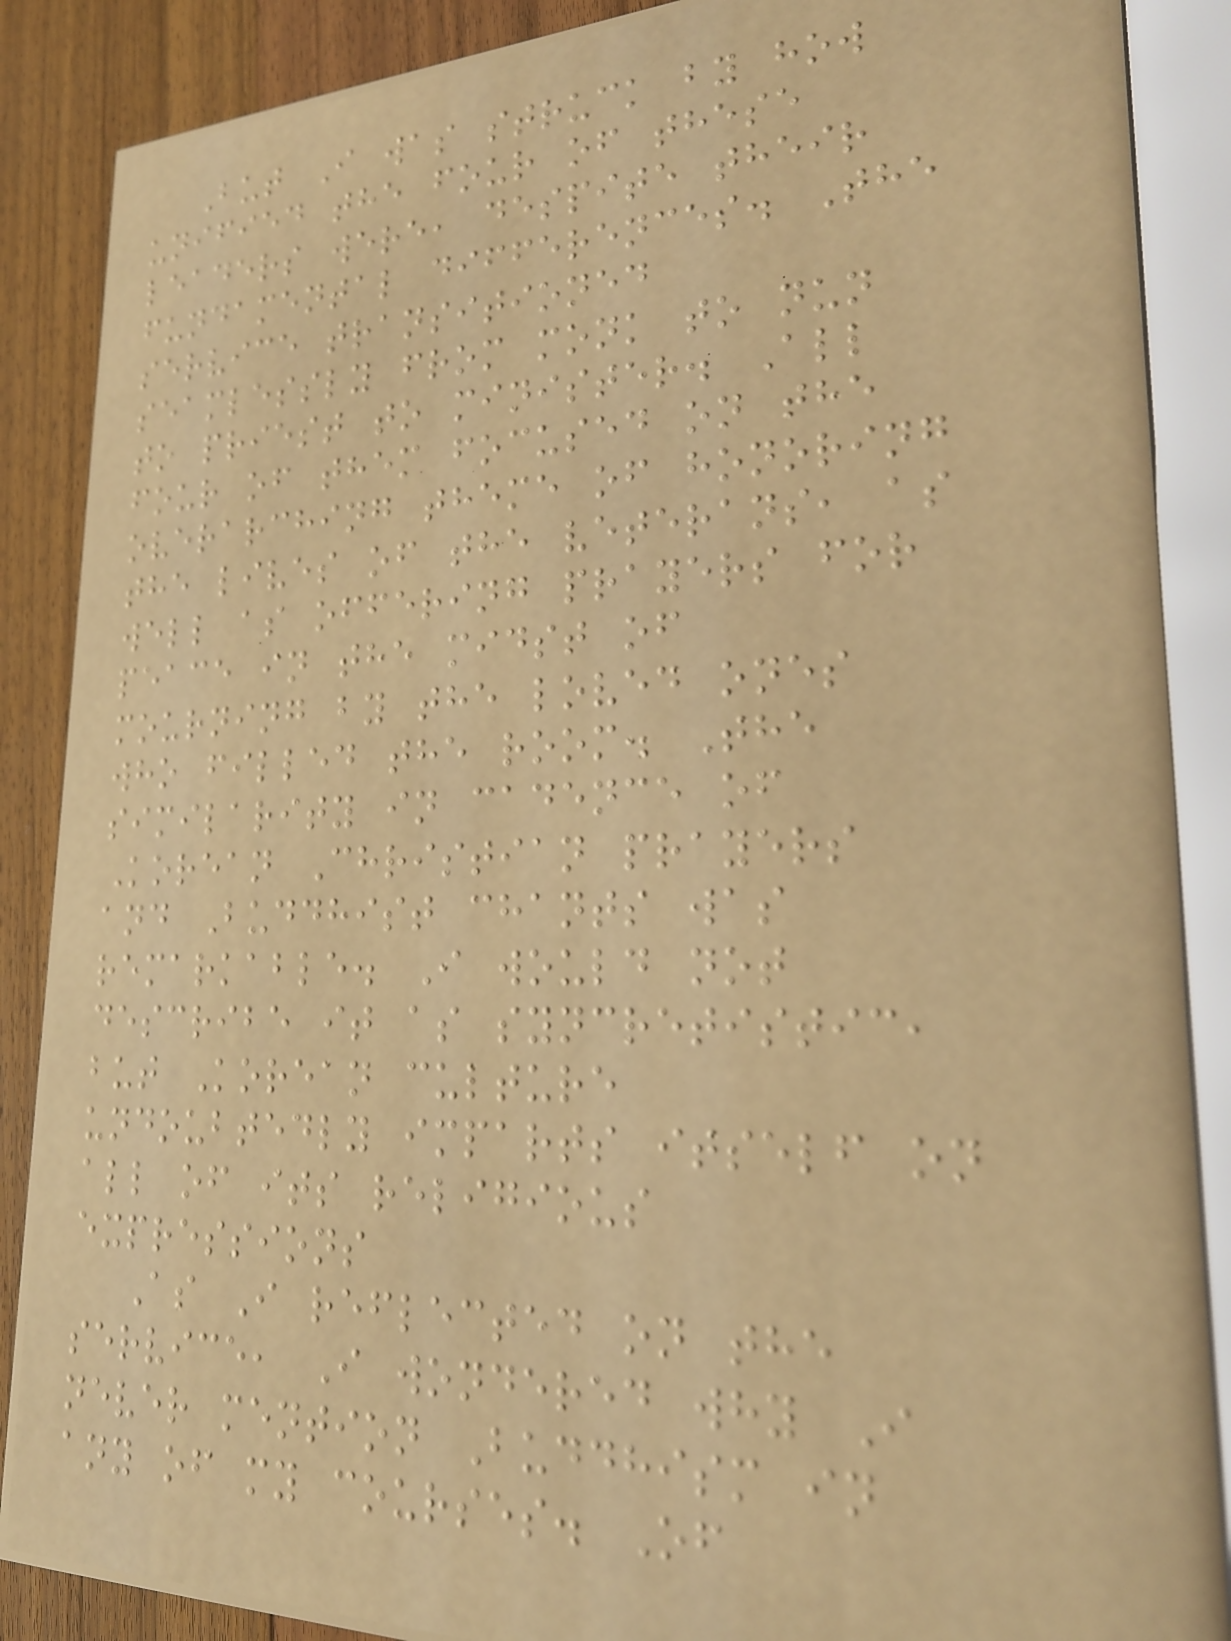But I was struck by how
unified the four of these
leaders were, despite their
fundamental differences. The
service transitioned
seamlessly from monk to nun
to priest to minister. All
four of them focused on the
overarching theme of honoring
the lives of the veterans, as
well as offering prayers for
peace in the midst of
mourning by the loved ones
who filled the room. The
similarity in cadence of
Korean Christian prayers
and Buddhist chants was
remarkable. I would not
describe it as syncretistic,
but Korean culture
undoubtedly imparts itself on
all of its religious
expressions
As I reflected on the
service, I wondered why I
never mention Buddhism in
any of my courses. Of
